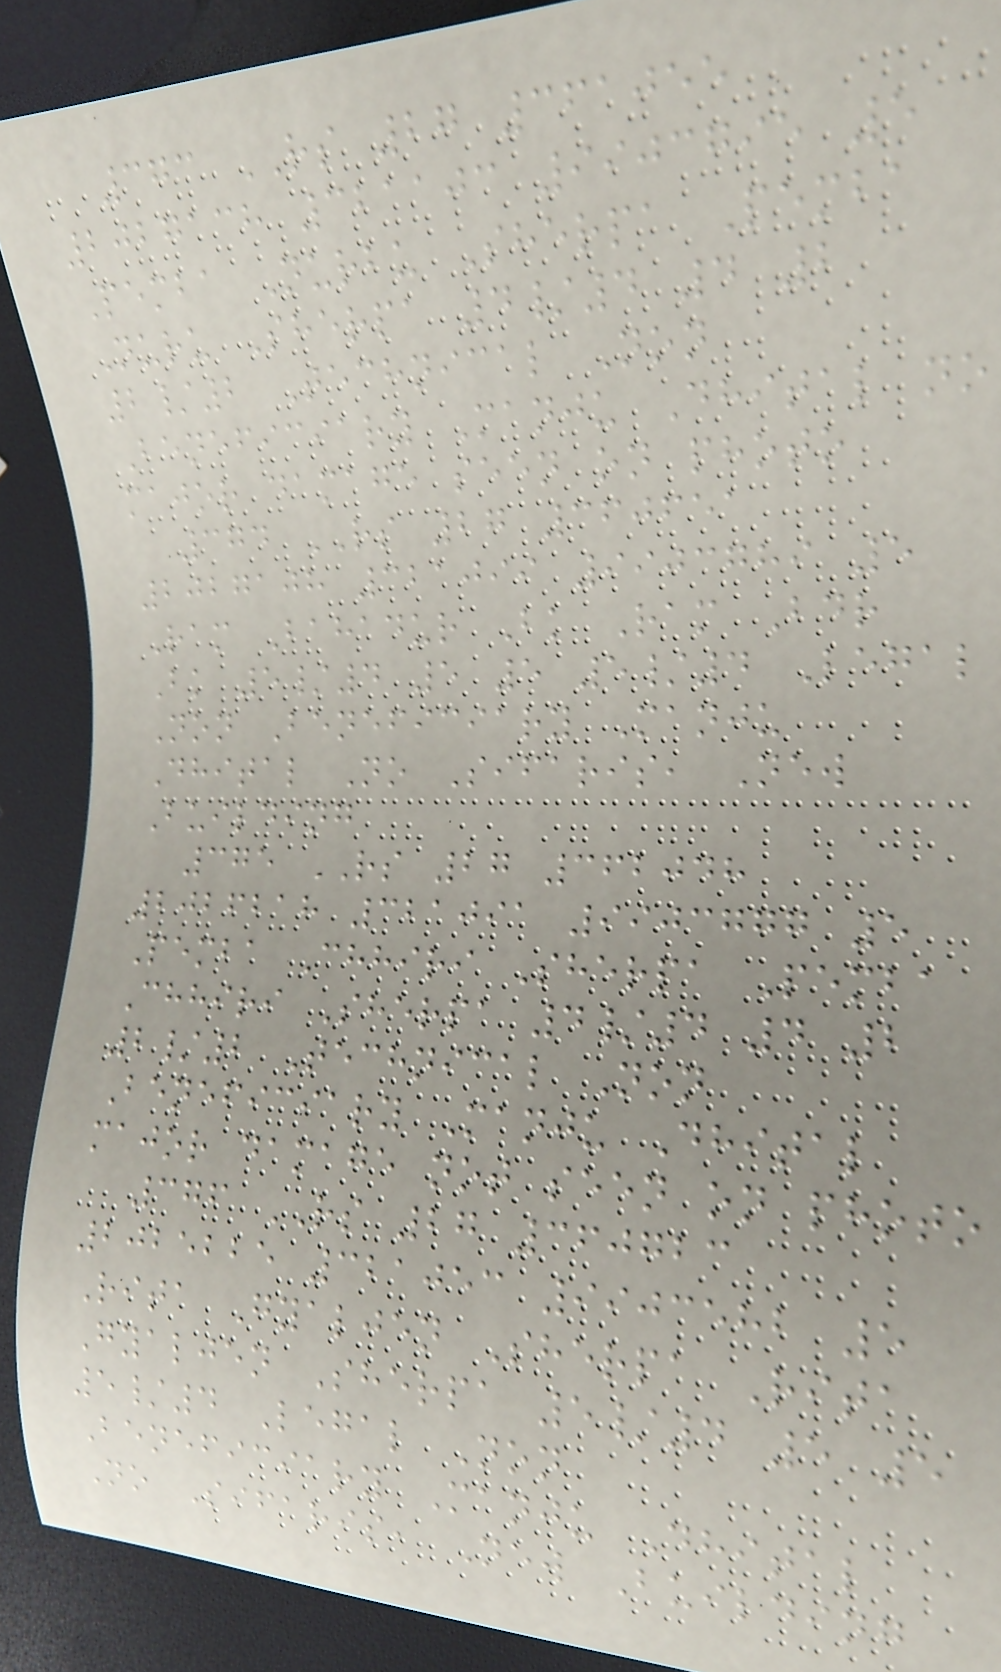373 RS 27 361055
2027138 321103 9903795 5
Pemba Nurbu Sherpa Pemba
Nuru Sherpa 4/4 4 2
2/2 Technical Non
Beneficiary Manju Dhital no
major damage seen on photo
374 RS 27 360651
2027108 321099 9903789 5
Ram Bahadur Bk Ram Bdr
Bk 5/4 5 5 5/4 Legal
Non Beneficiary Manju
Dhital No Sifaris, New
Building
375 RS 27 362048
2026218 321091 9903777 5
Pemba Chhiri Sherpa Pemba
Chhiri Sherpa 4/4 4 2
2/2 Technical Non
Beneficiary Manju Dhital
major damage not seen on photo
376 RS 27 360723
2025225 321053 9903582 5
Rita Gyaljen Sherpa Rita
Gyaljen Sherpa 5/4 5 5
5/4 Legal Non
Beneficiary Manju Dhital
No Sifaris, New Building
